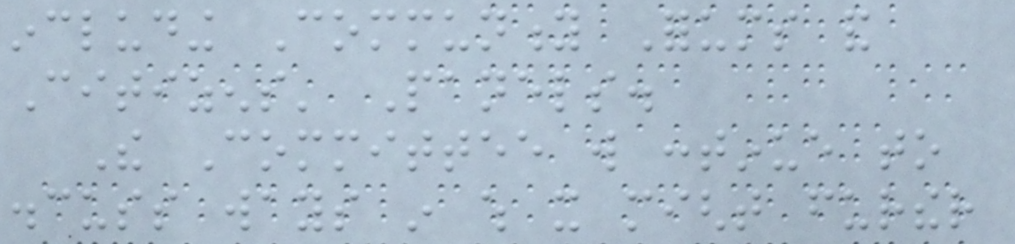including Community Forums and
Citizens' Panels.
The Committee will continue to
discuss ways in which it might further
